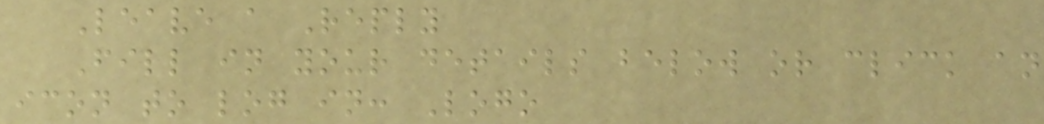Leave a Reply
Fill in your details below or click an
icon to log in: Logo
